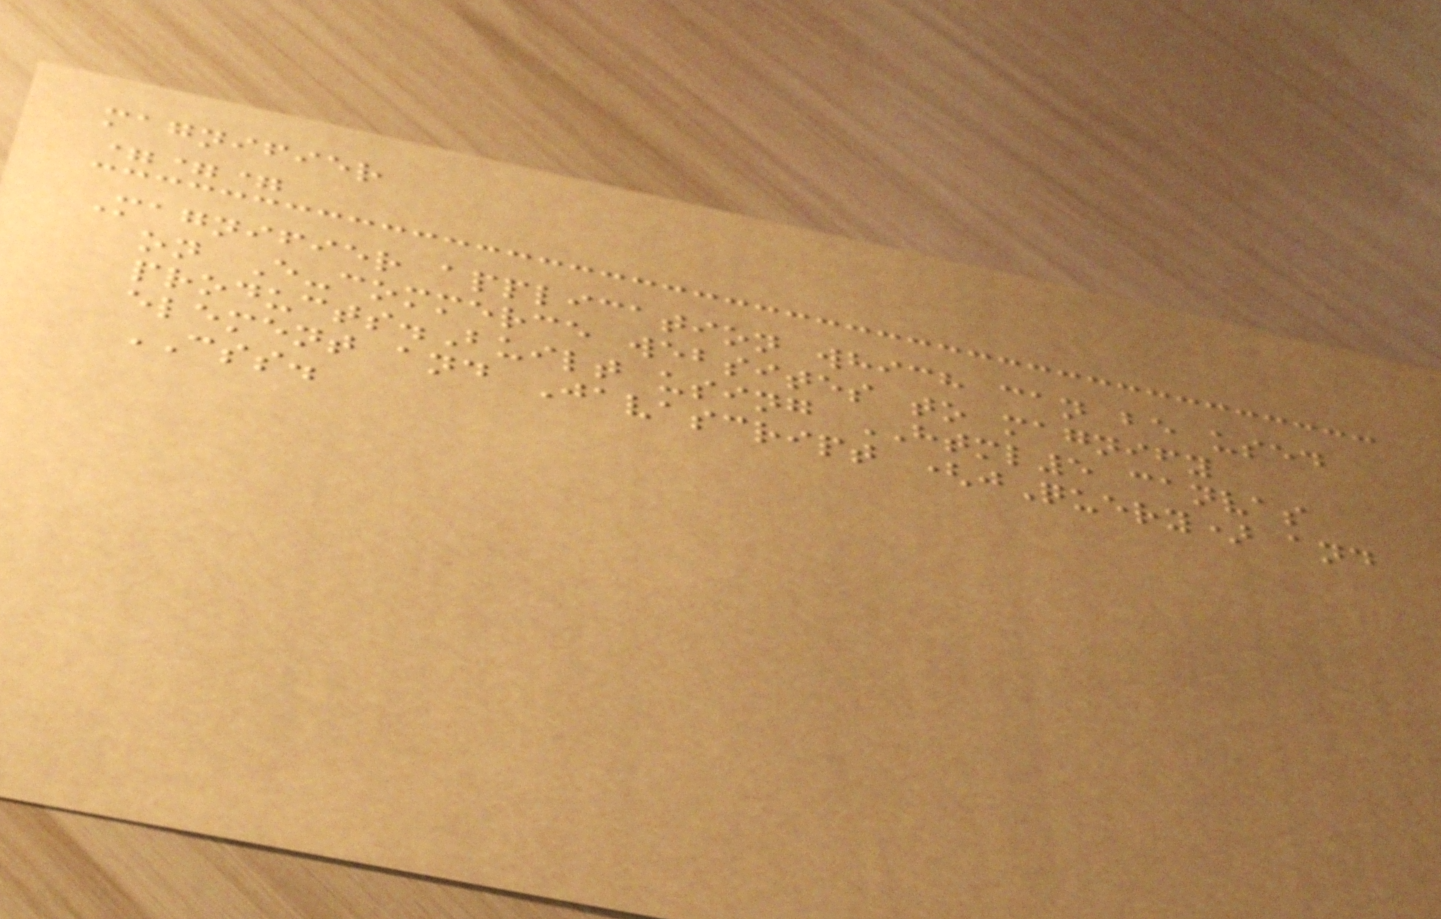magnifier
===
Magnifier application which can be used
on E-commerce websites to magnify
products.Built using HTML5 canvas
element and Javascript (jQuery) and
CSS.
